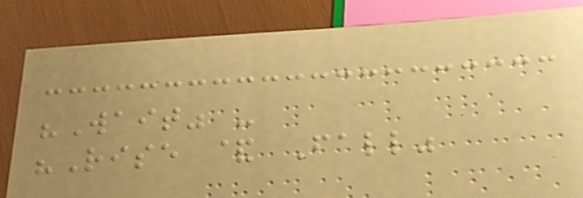"Wait" -
"Rise & Fall"
